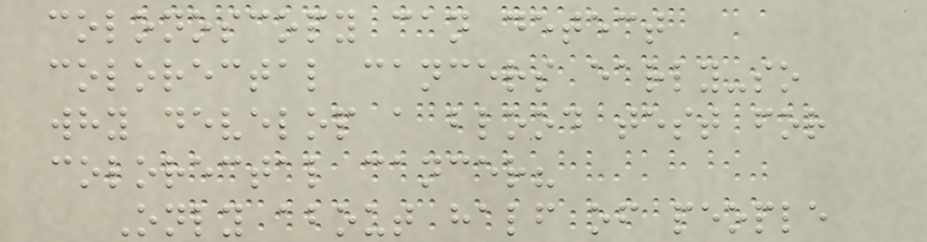colonoscopy can detect
colorectal cancers early-so
why develop a blood test for
colorectal cancer?
Only about half of people
